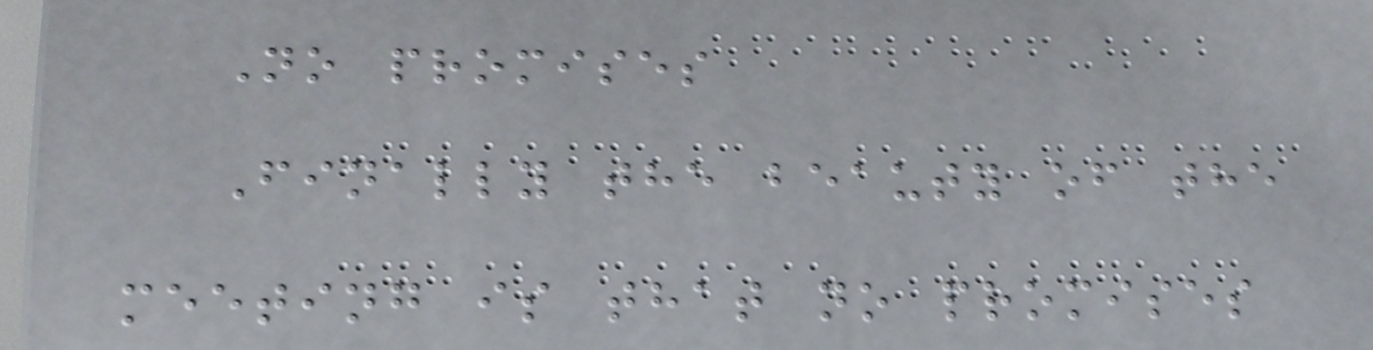No promises
Finally the beauty of the
meeting is that no promises
